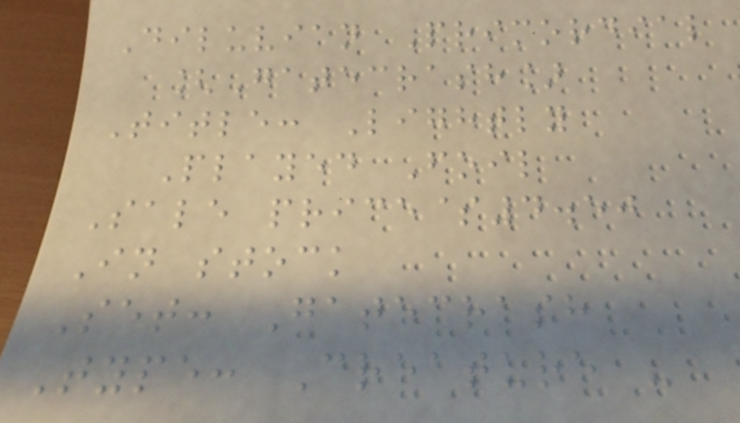Diluvian Primordial
[Gatecrash]
Title: Lightly
Played Foil
Sale price$4.50
In stock
Set: Gatecrash
Type: Creature -
